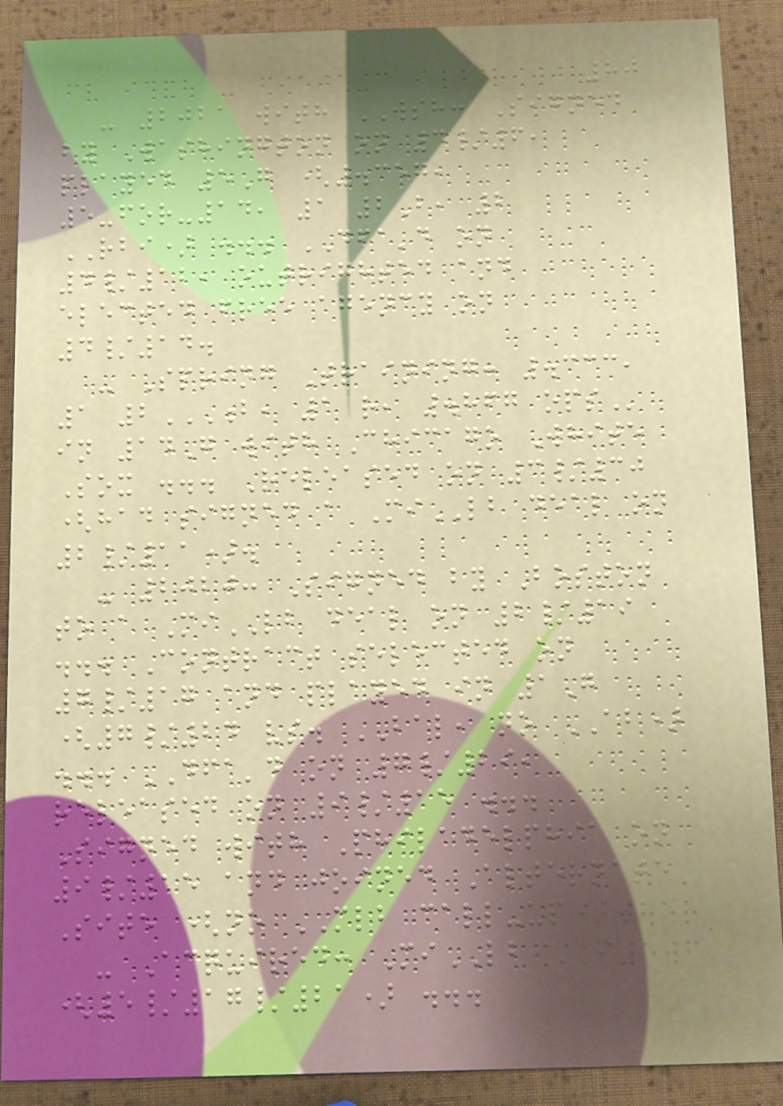80
- 2021 with WSH: Signed
by Washington on 4/6,
played 5G (.357,
5-for-14, 1 2B, 2
RBI) ... DFA'd on
4/12, outrighted and
elected free agency on
4/14.
- Spring Training: .333,
1 2B, 1 R, .867 OPS
in 14G with Chicago White
Sox ... Released on 3/30
(had signed a MiLB deal on
2/11).
- 2020: Signed by Boston
to a MiLB deal on 2/19
... Contract selected on
7/17 and played in 1G
(7/24 vs. BAL, no AB)
... DFA'd on 7/29,
released on 9/15 ...
Signed with Philadelphia on
9/15 and joined Alternate
Site (no MLB call-up).
- Acquired: MiLB FA
(5/17/21) ...
